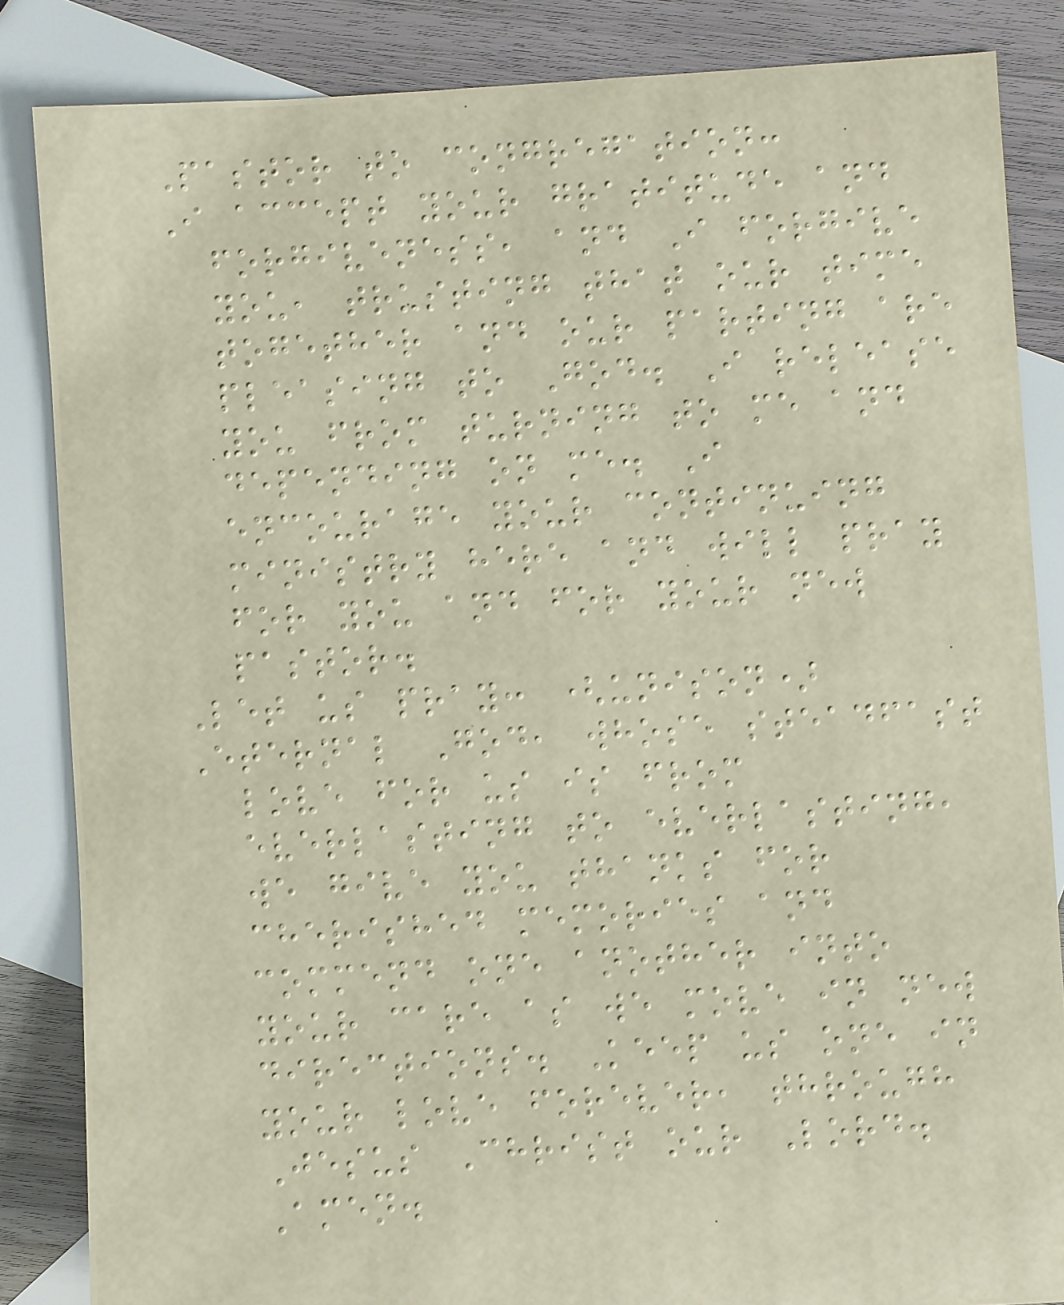Pastor to congregation:
I accept your gratitude and
forgiveness, and I forgive
you, trusting that our time
together and our parting are
pleasing to God. I release
you from turning to me and
depending on me. I
encourage your continuing
ministry here and will pray
for you and for your new
pastor.
Let us pray: (unison)
Eternal God, whose steadfast
love for us is from
everlasting to everlasting,
we give you thanks for
cherished memories and
commend one another into
your care as we move in new
directions. Keep us one in
your love forever, through
Jesus Christ our Lord.
Amen.
